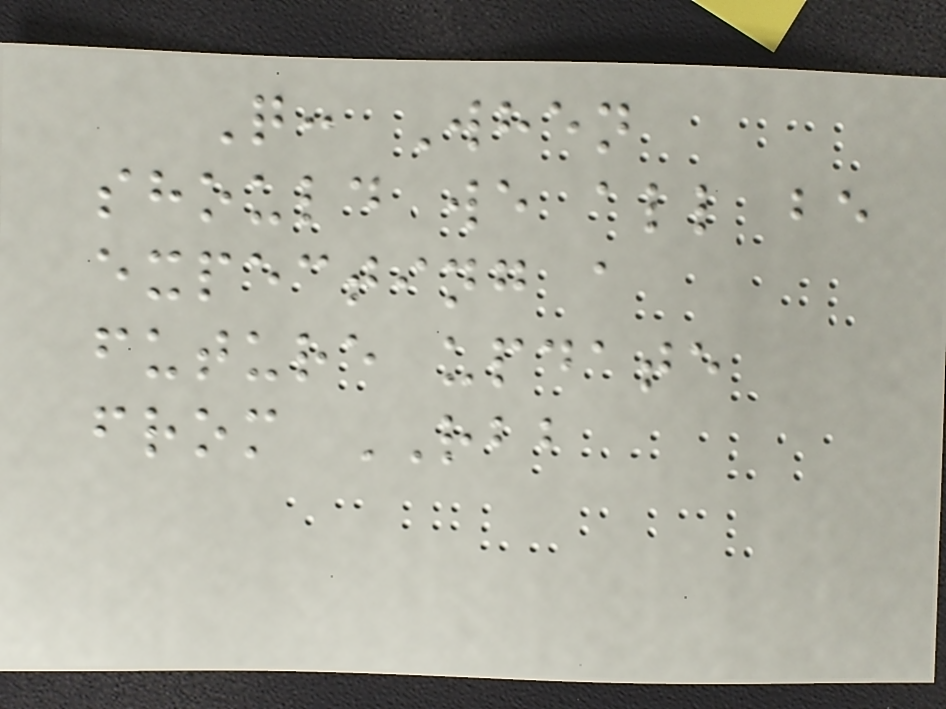Q: When
should we all be
expecting a
future update
from RBB
